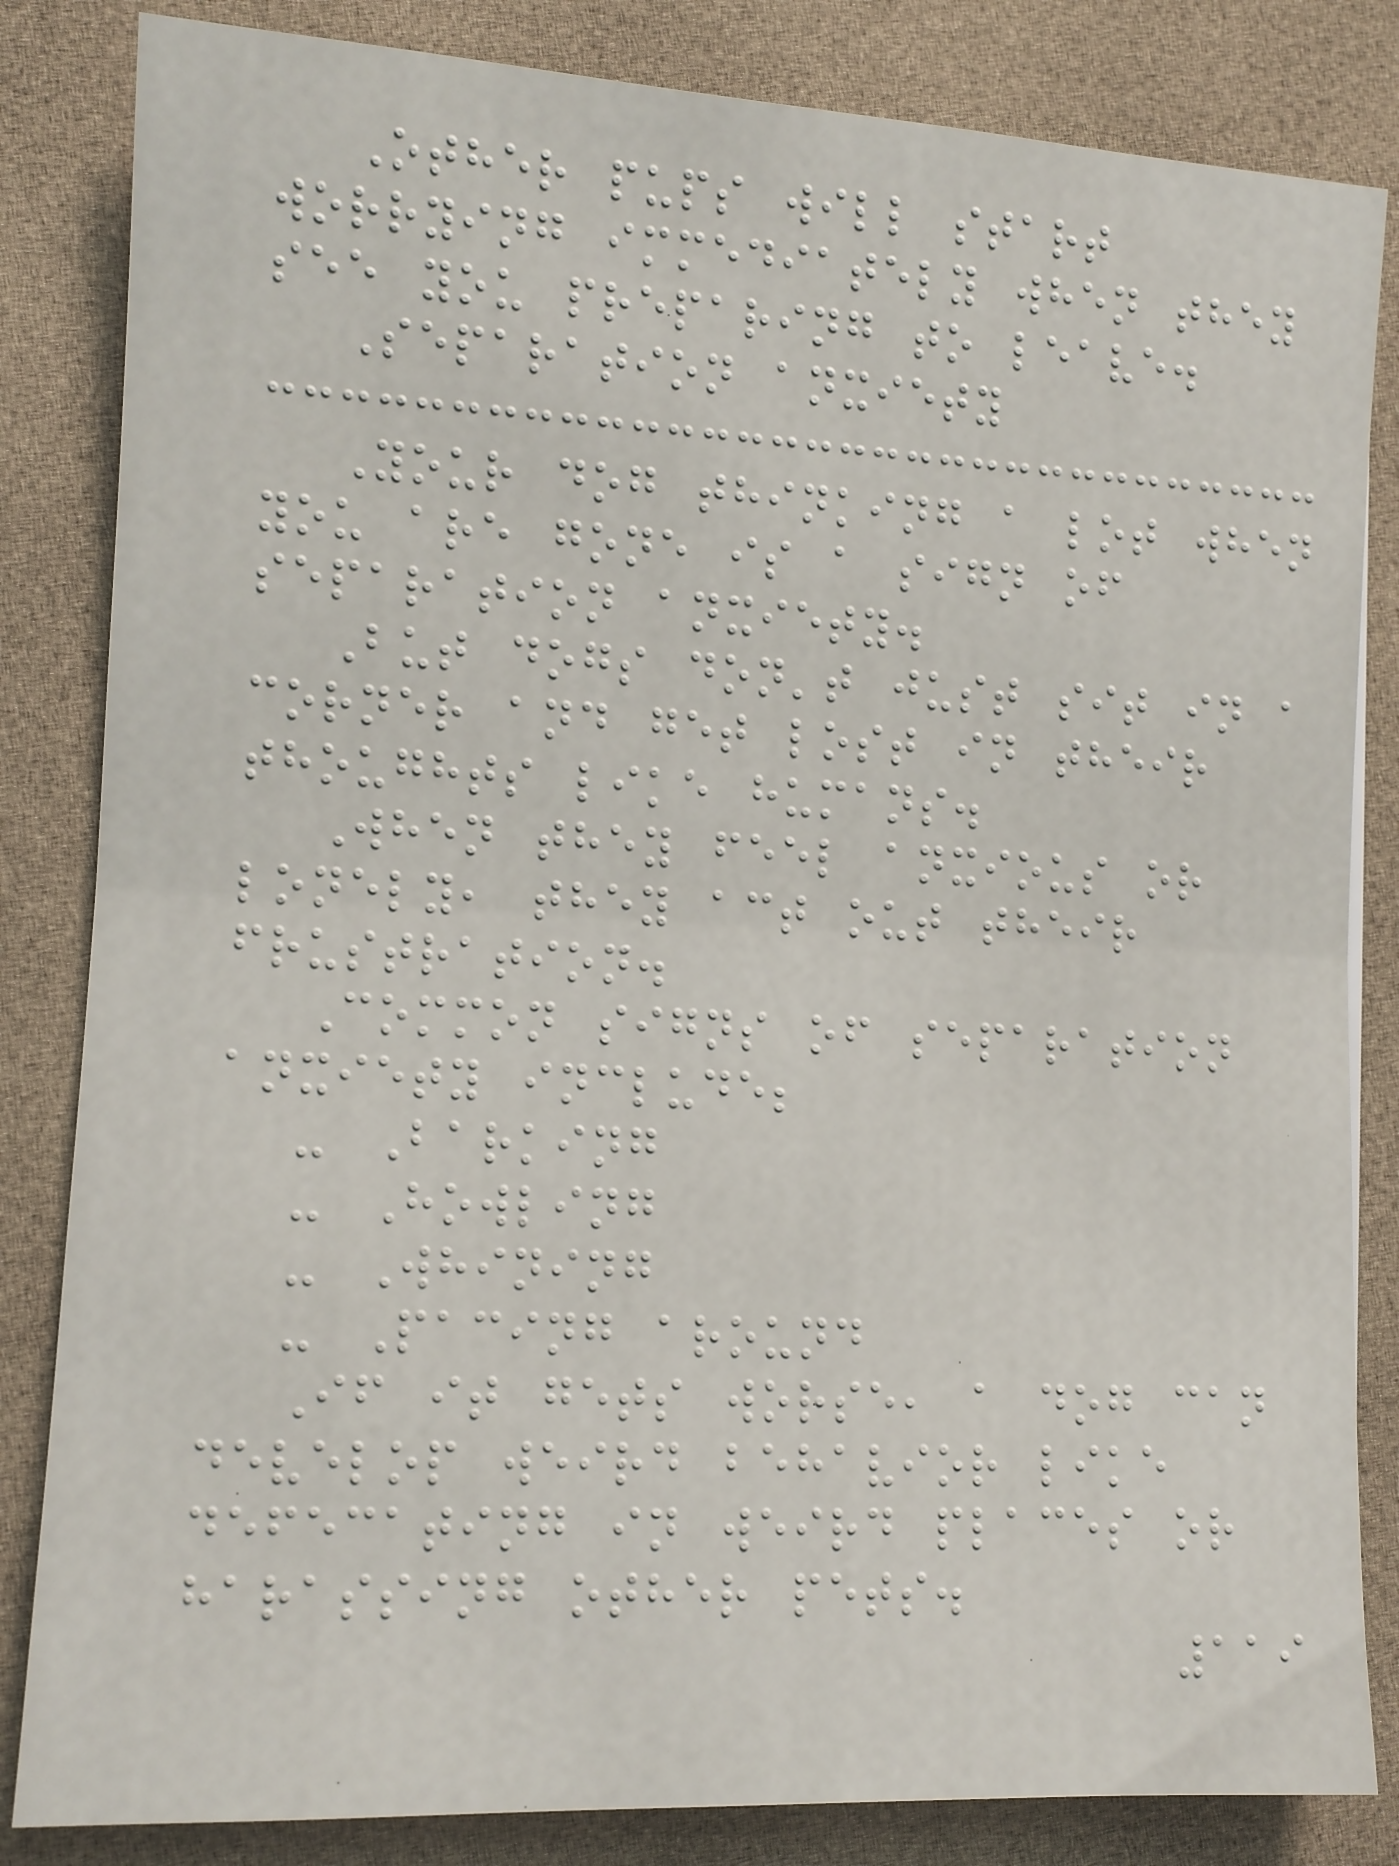Other pups will start
worrying immediately when they
see you preparing to leave.
Separation anxiety
Your dog thinking a lot when
you are gone is a sign of
separation anxiety.
But dogs don't just sit in a
corner and get lost in their
thoughts like humans.
When they feel anxious or
lonely, they act out their
frustration.
Common signs of separation
anxiety include;
- Barking
- Howling
- Whining
- Pacing around
If it gets worse, a dog can
develop weird behavior like
defecating in weird places or
harassing other pets.
119
